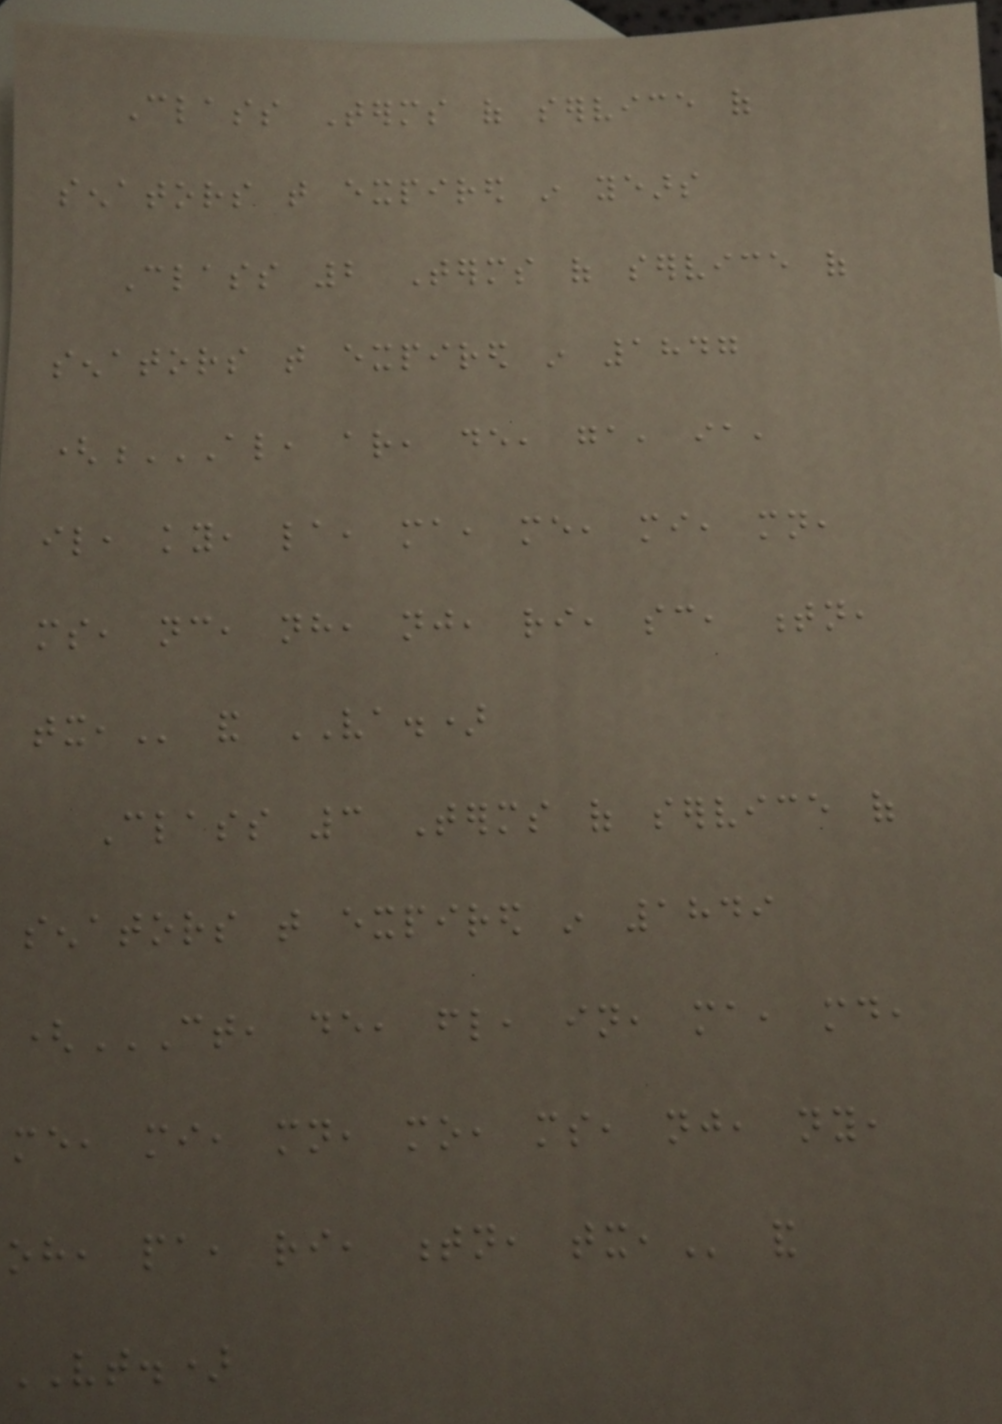Class Terms of service of
senators that expired in years
Class 2 Terms of service of
senators that expired in 1847
(AL, AR, DE, GA, IA,
IL, KY, LA, MA, ME, MI, MN,
MS, NC, NH, NJ, RI, SC, TN,
TX, and VA.)
Class 3 Terms of service of
senators that expired in 1849
(CT, DE, FL, IN, MA, MD,
ME, MI, MN, MO, MS, NJ, NY,
OH, PA, RI, TN, TX, and
VT.)
